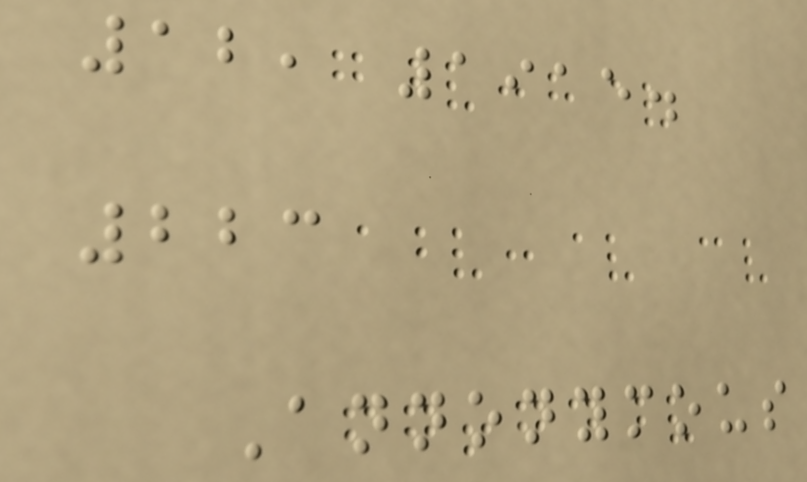12, 1915.
223
Annonymous
